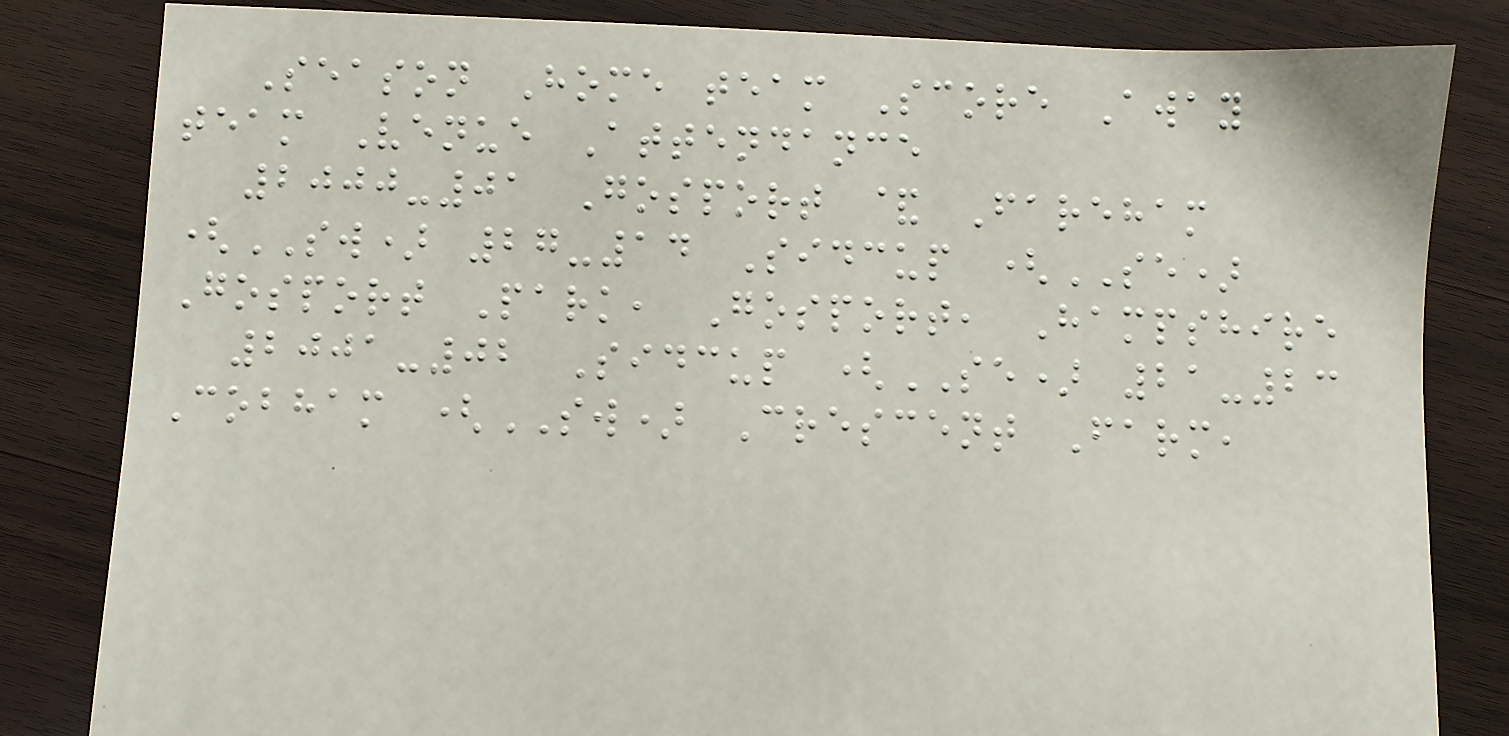Season Home team Score Away
team Venue Attendance
2000-01 Gosport & Fareham
(SW) 27-14 Sidcup (SE)
Gosport Park, Gosport, Hampshire
2001-02 Sidcup (SE) 21-23
Cobham (SW) Crescent Farm,
